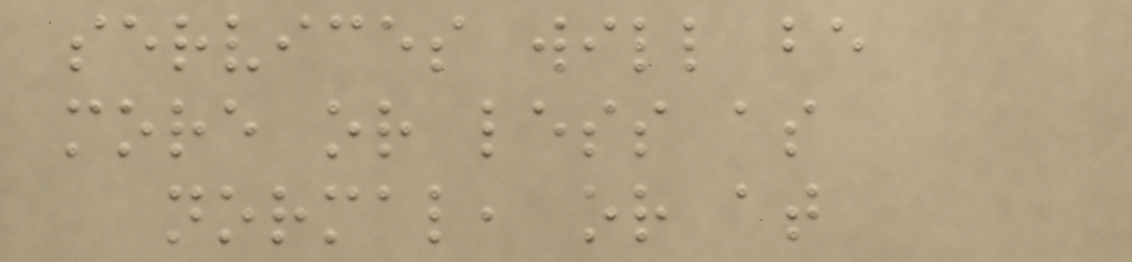services will be
more or less as
normal, or at
